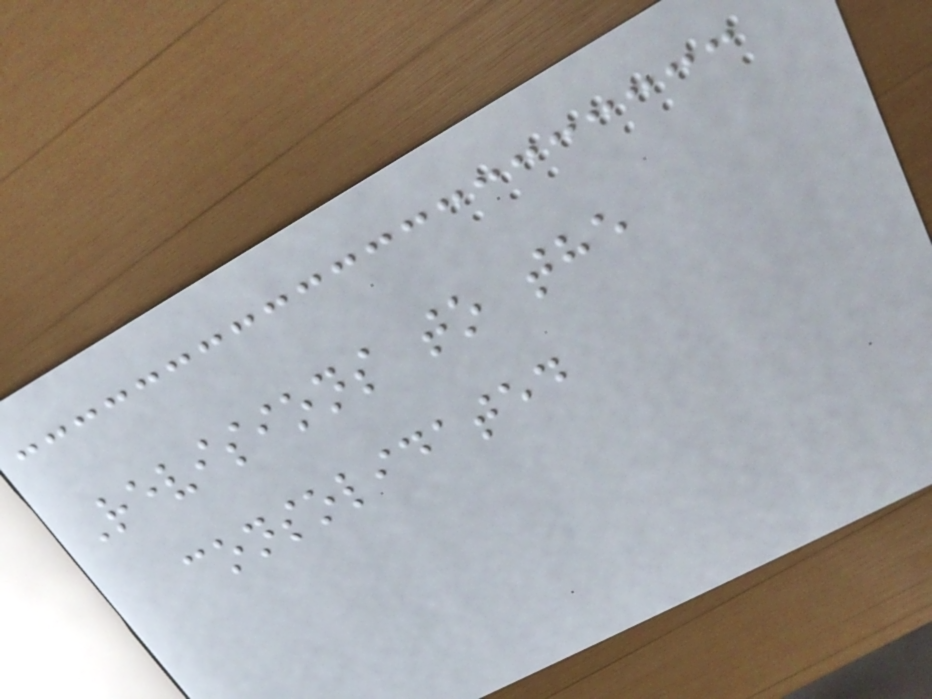Revisions to the
consolidated
